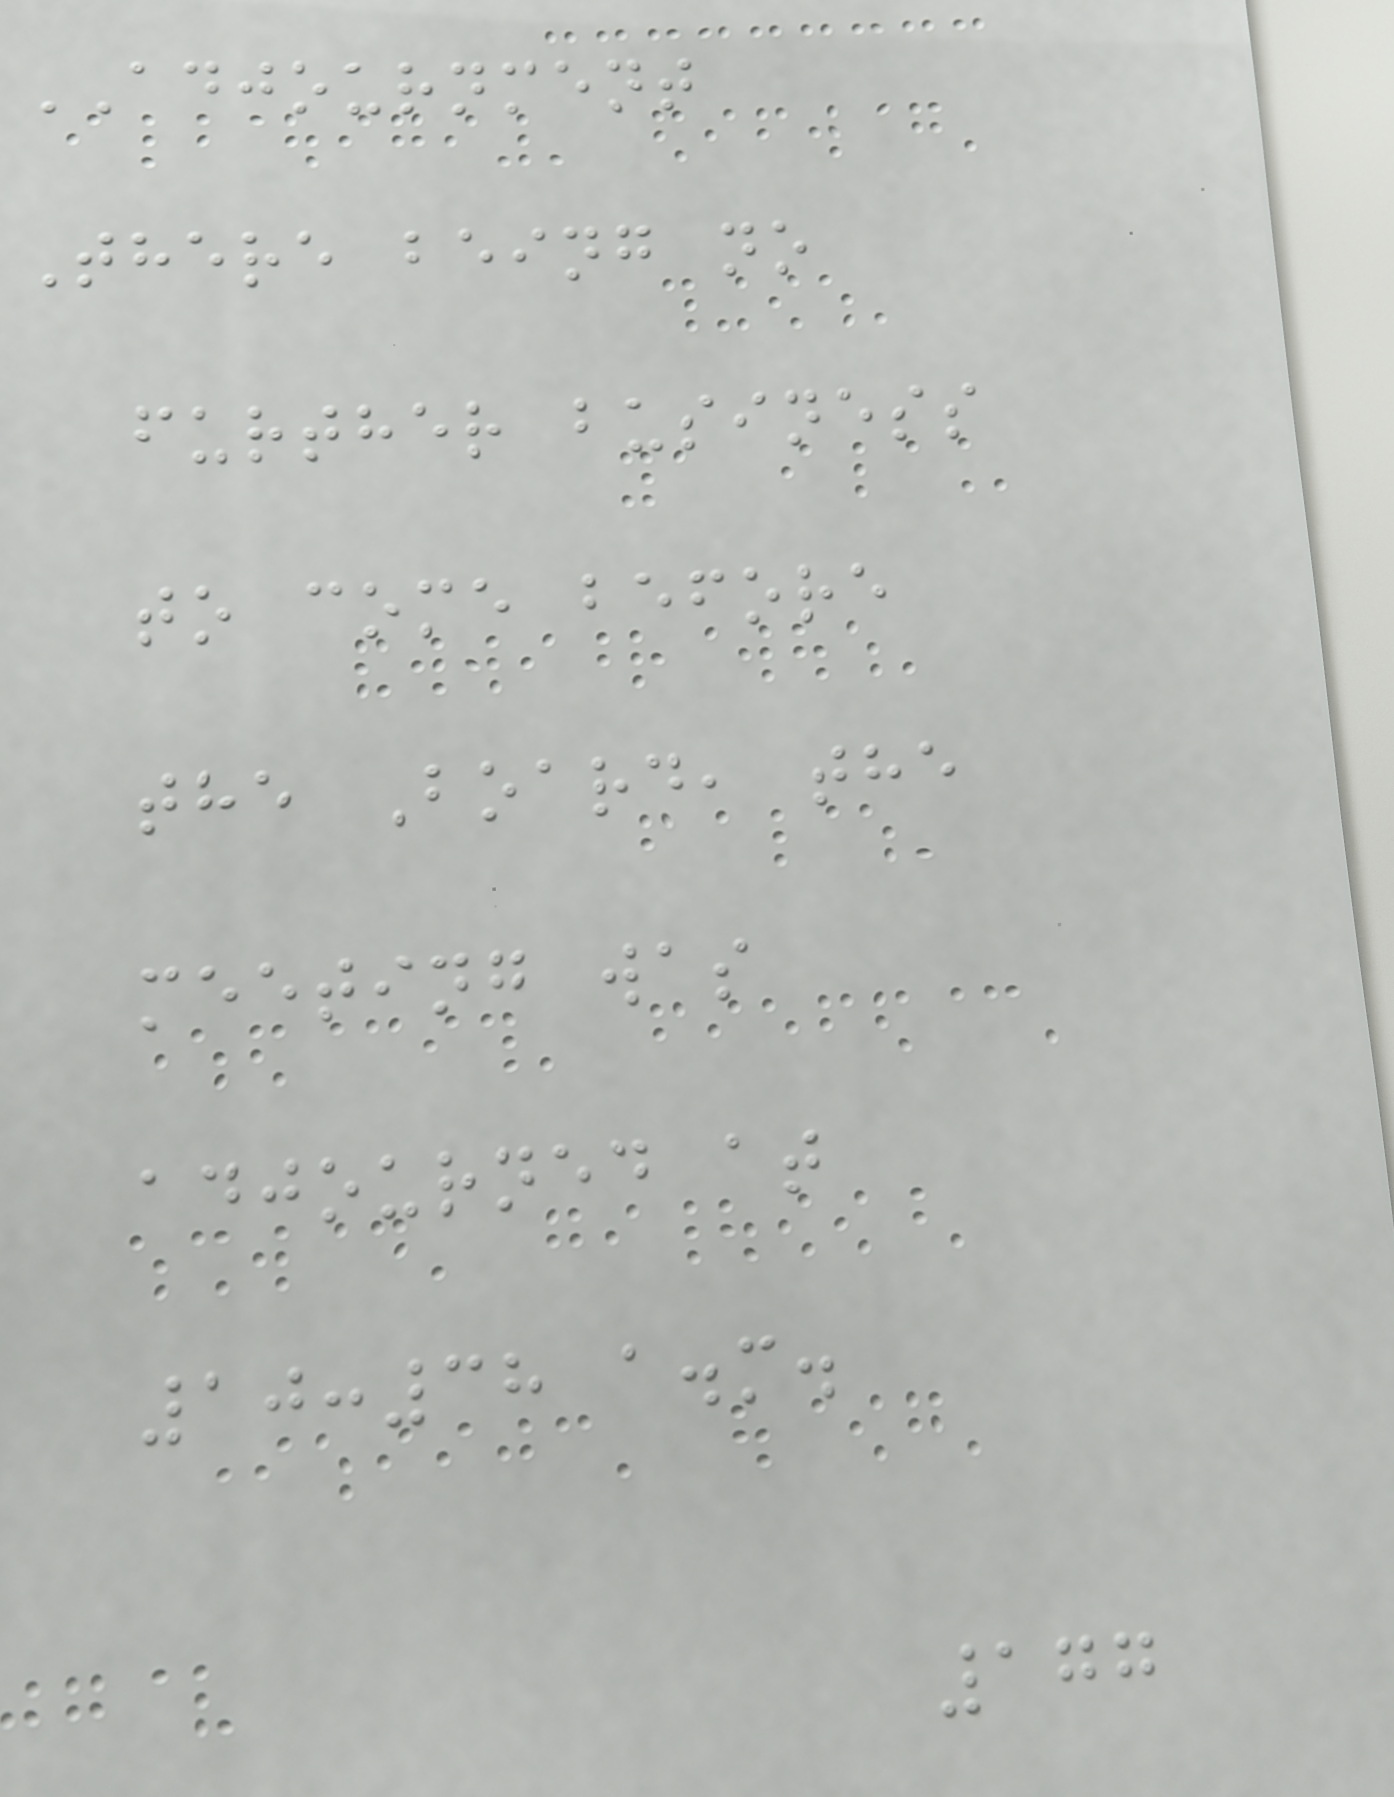ADJOURNMENT
There being no
further business
to come before
the Board, the
meeting was
adjourned at
10:38 a.m.
177
